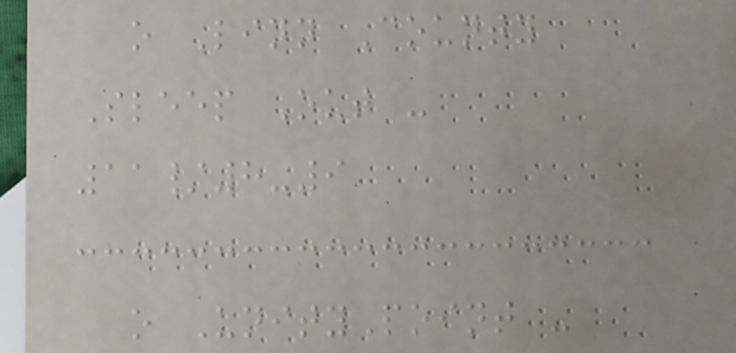o Linn County
Sleep Out -
11/8-9
o UnityPoint -
